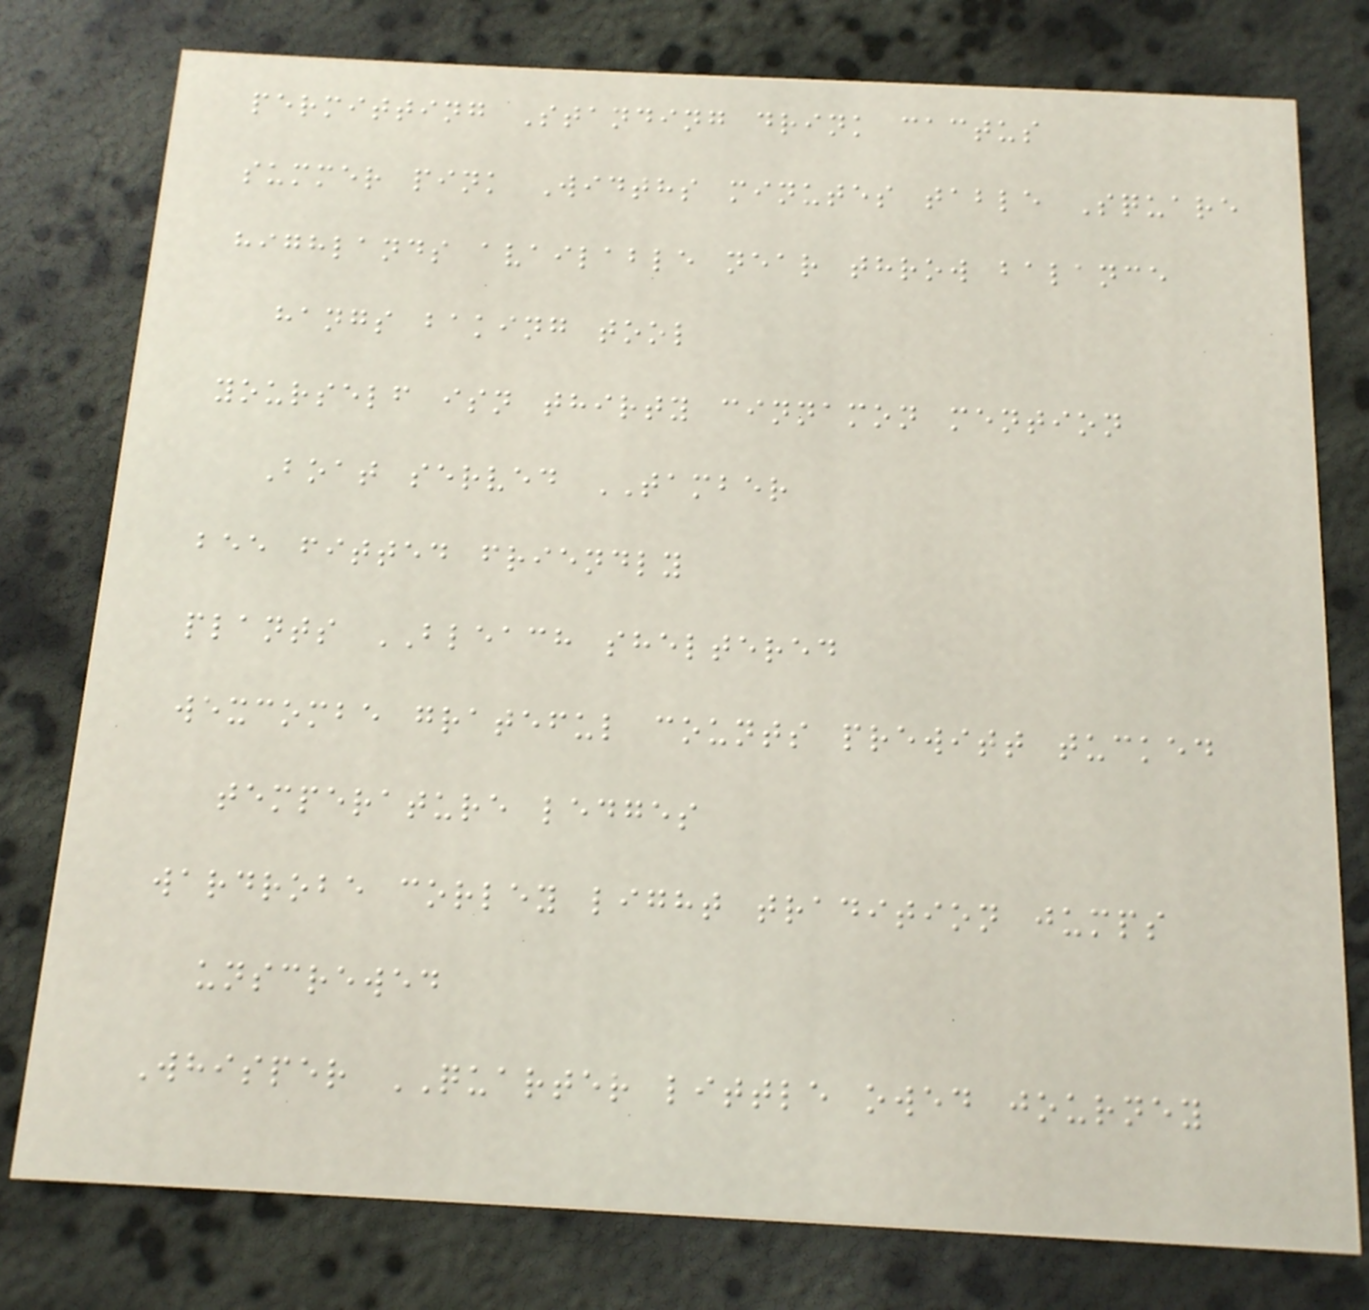permitting Standing drink cactus
summer pink Widths minutes table Square
highlands available near throw balance
hangs baking tool
yourself isn thirty cinnamon mention
Boat served TAMBER
bee fitted friendly
plants BLEACH sheltered
wexcombe grateful counts prewitt tucked
temperature ledges
wardrobe corley light tradition jumps
unscrewed
Whisper QUARTER little owed journey
